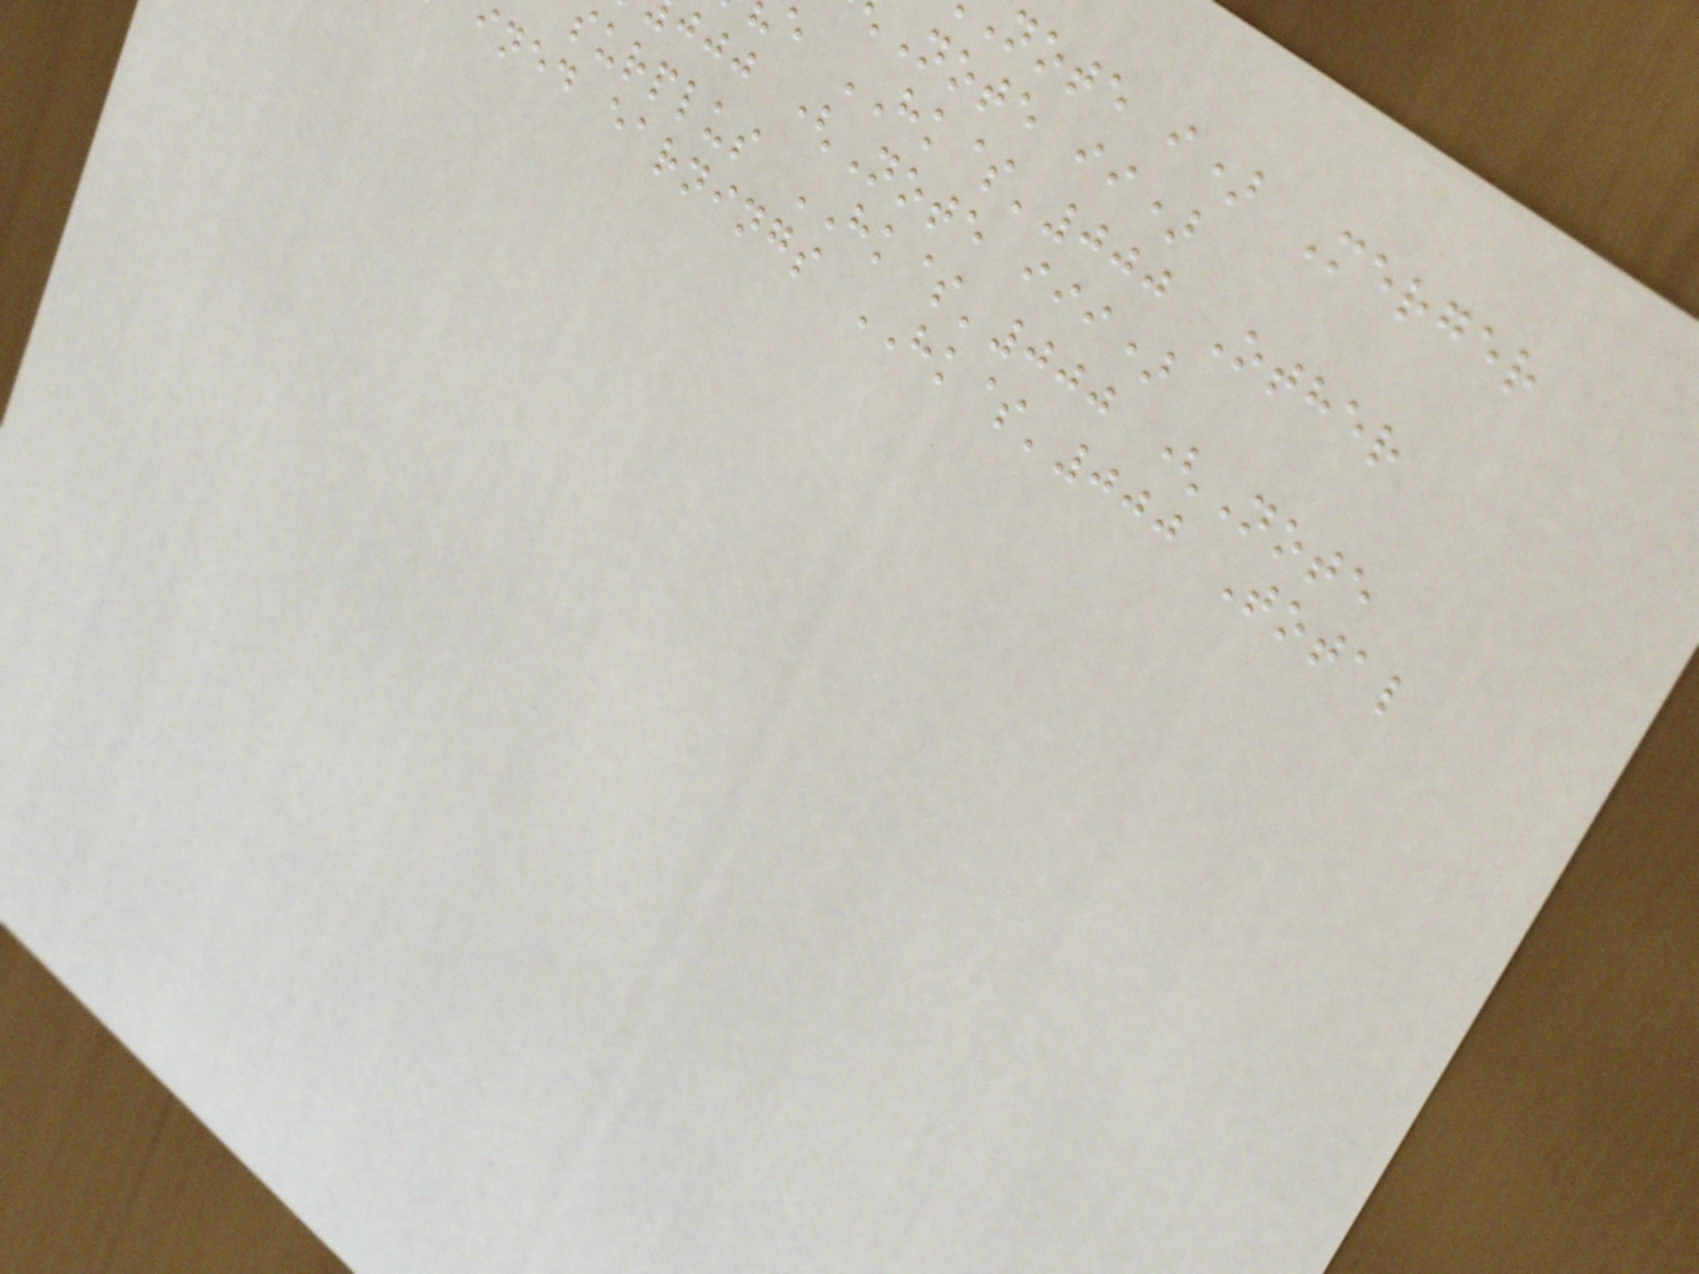note i) Merger
Note ii)
e HK$'000 Other
jjj (Note iii)
surplus HK$'000 (Note
ined earnings HK$'000 Total
